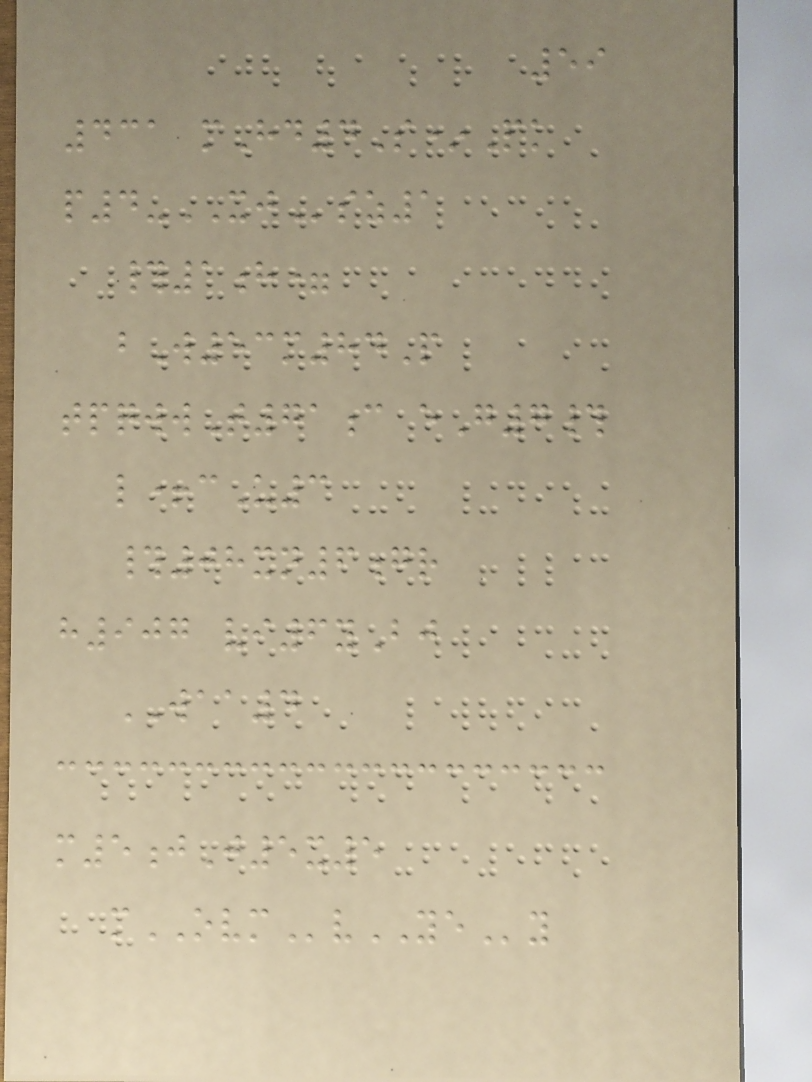59
431 mHd4S*Pk
p4-XJsz1
#1h=
bW53m84P
tpqwwT71c eG7#
l+cU3
#08xn6gr
h907 vi6yBj
WAA4
m5jJ5x5
mOVMvYEy
